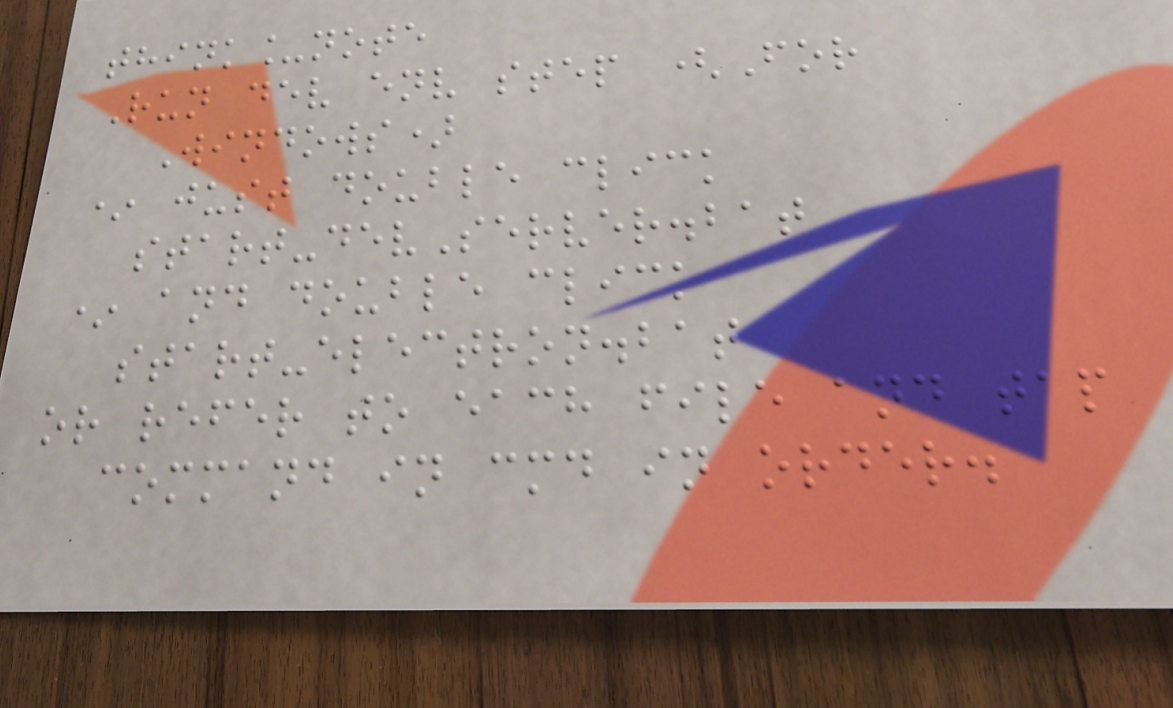think_note
Run dev env step (For
Windows)
* just double click
start-devServer.bat
* and double click
start-electron.bat
or refer to each file and tap
command in cmd in order.
